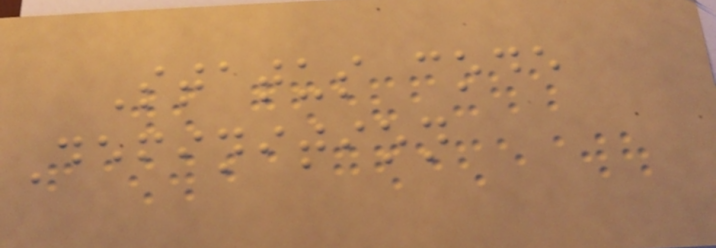Status code
Definition
